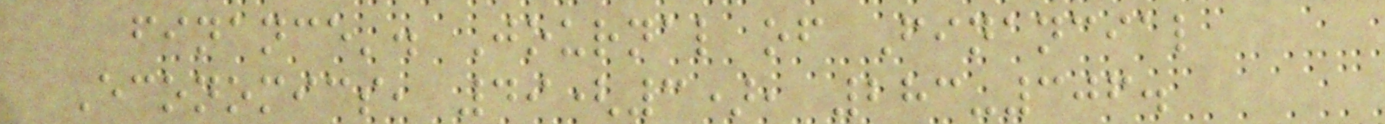finance'. Journal of Financial
Economics, 49(3), 283-306.
